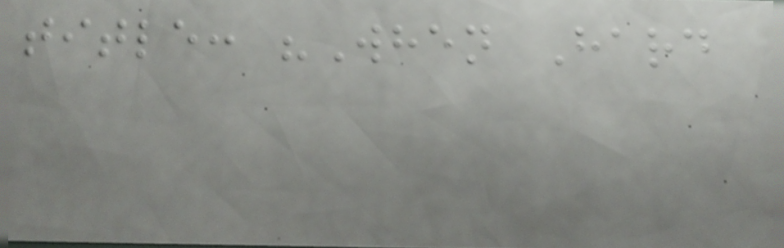title: "When Hard
